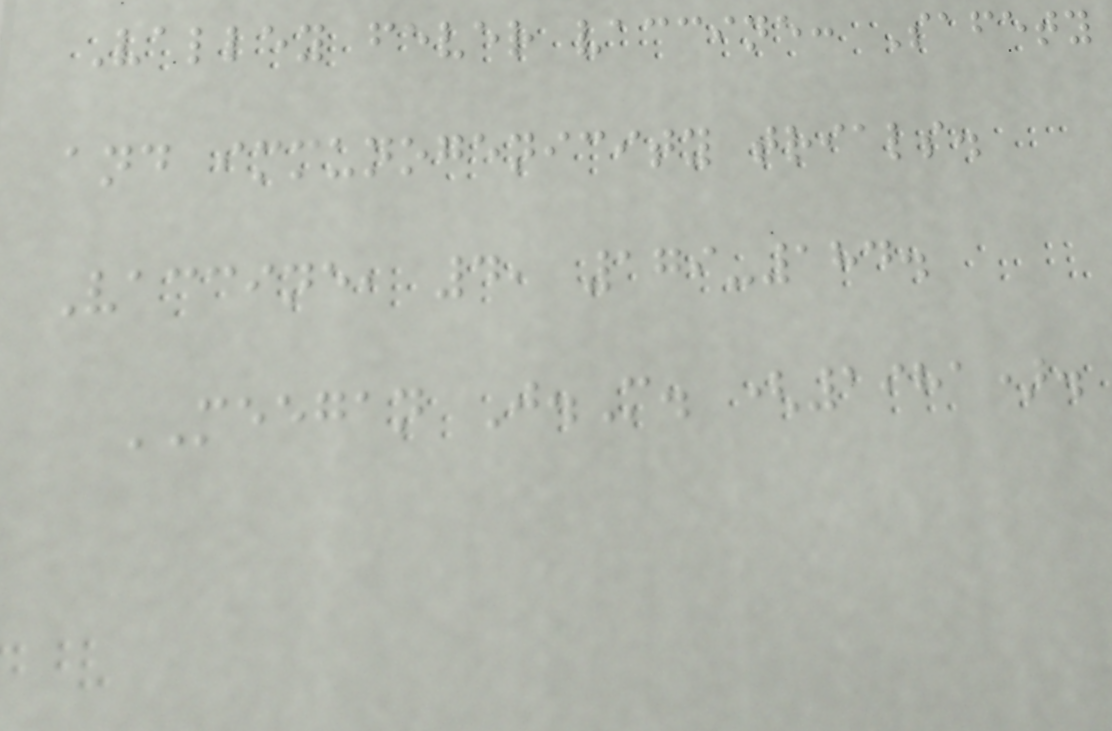Valley fever vaccine: Safety
and immunogenicity trials.
Vaccine, 4, 179-184.
MEEGAN J.M. (1981).
